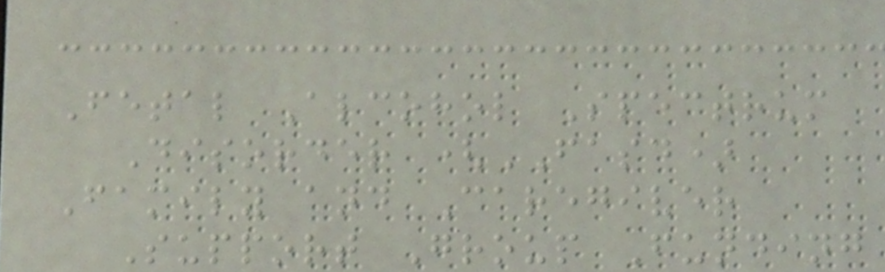Fetal Alcohol Spectrum
Disorder (FASD)
Family and Caregiver
Support Group Funding
